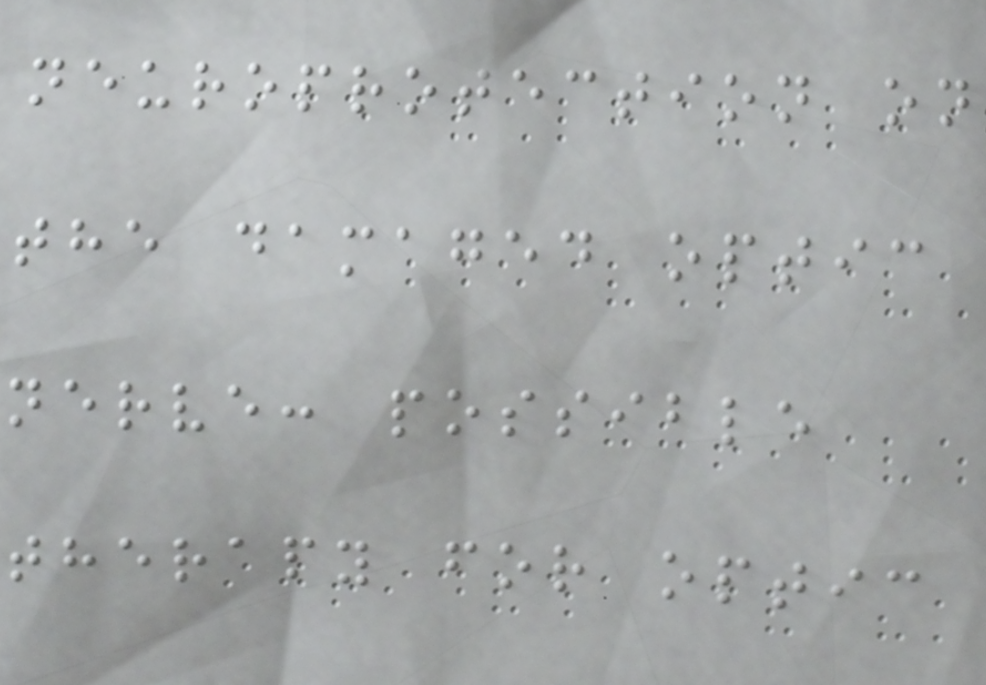neuroprotection on
the damaged optic
nerve: possible
therapy for optic
